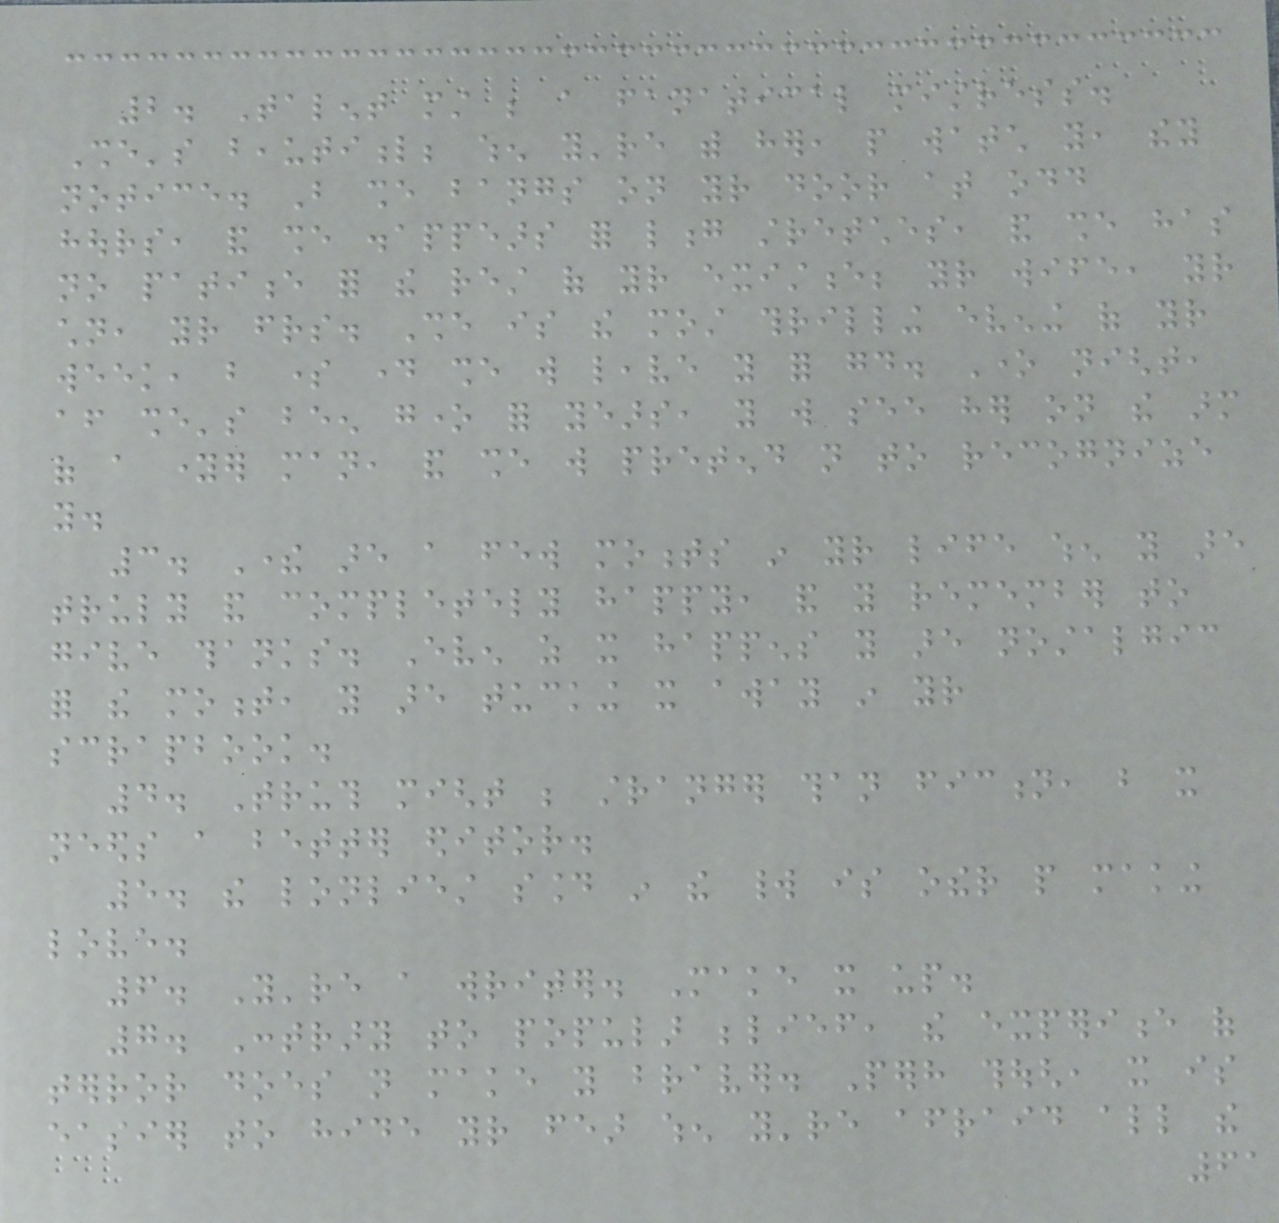2. Talent must be a fanatical mistress.
She's beautiful; when you're with her, people watch you, they
notice. But she bangs on your door at odd
hours, and she disappears for long stretches, and she has
no patience for the rest of your existence; your wife, your
children, your friends. She is the most thrilling evening of your
week, but some day she will leave you for good. One night,
after she's been gone for years, you will see her on the arm
of a younger man, and she will pretend not to recognize
you.
3. There are a few moments in your life when you are
truly and completely happy, and you remember to
give thanks. Even as it happens you are nostalgic
for the moment, you are tucking it away in your
scrapbook.
4. Truth might be stranger than fiction, but it
needs a better editor.
5. the lonliest sound in the world is other people making
love.
6. You're a writer. Make it up.
7. Contrary to popular belief, the experience of
terror does not make you braver. Perhaps though, it is
easier to hide your fear when you're afraid all the
61
